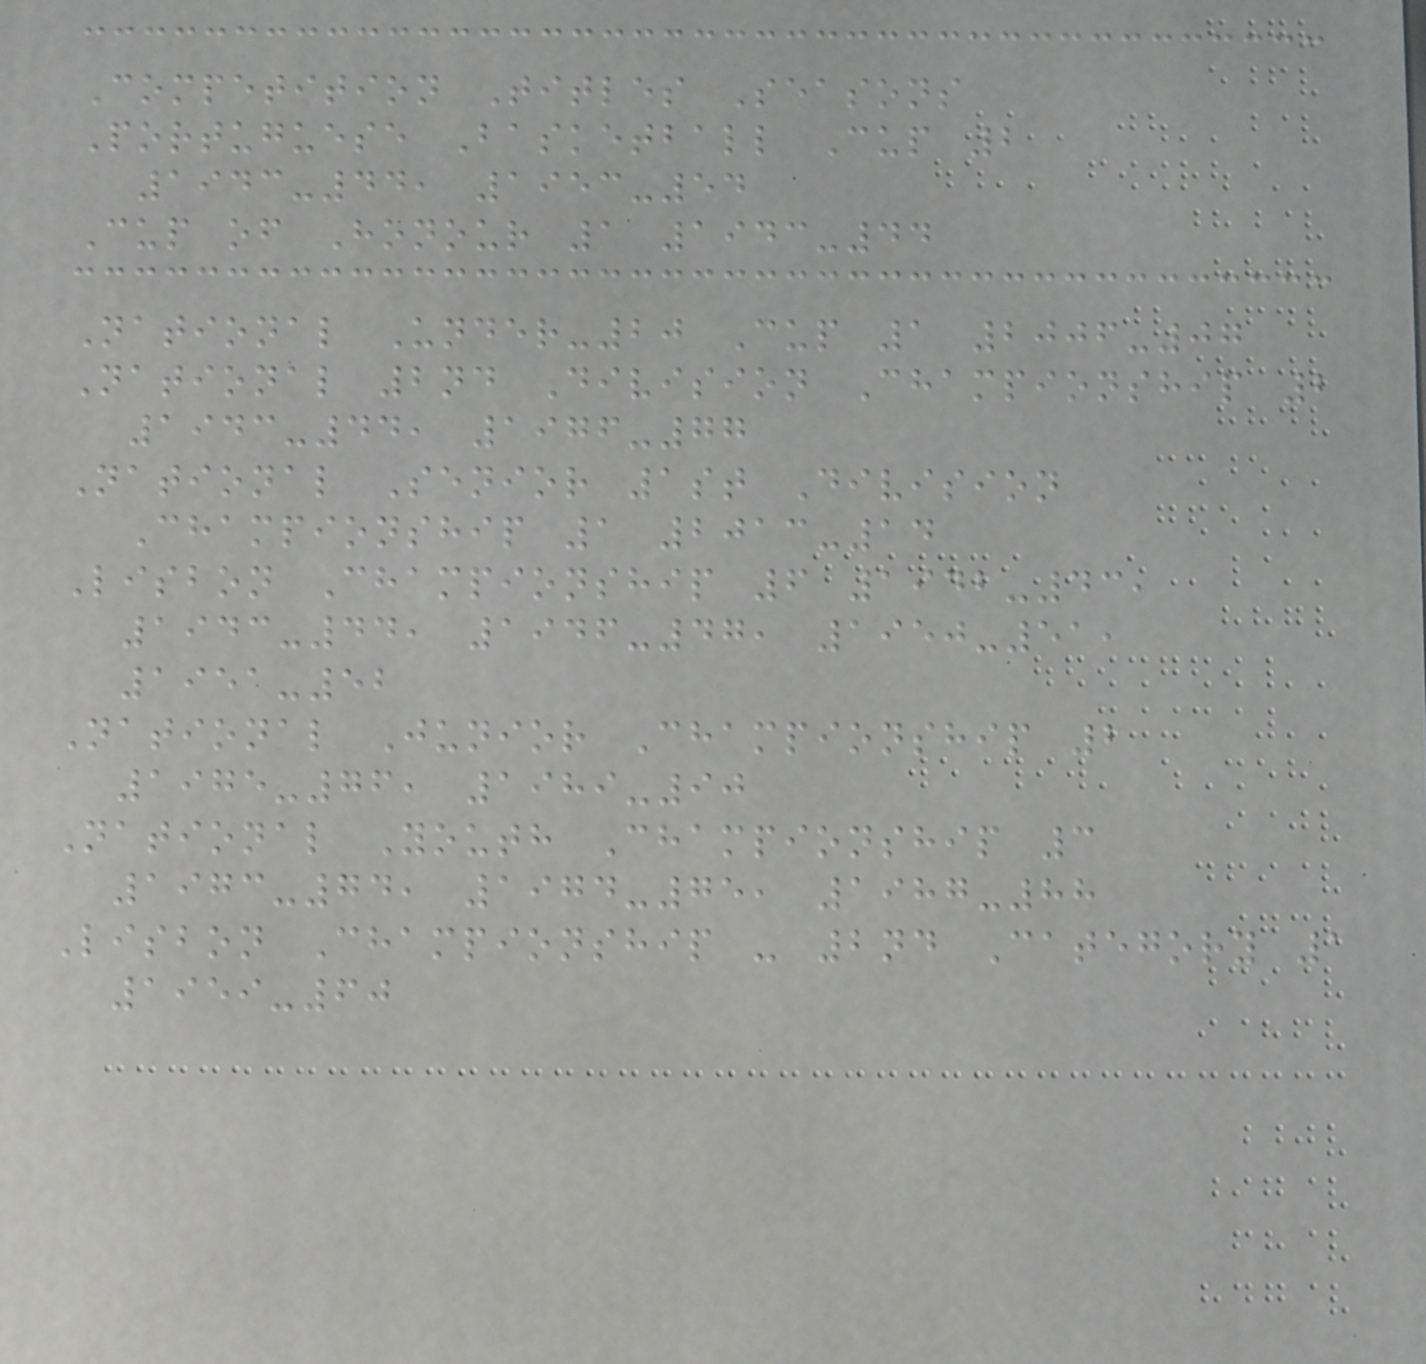Competition Titles Seasons
Portuguese Basketball Cup 2
1943-44, 1953-54
Cup of Honour 1 1943-44
National Under-20 Cup 1 2006-07
National 2nd Division Championship 2
1943-44, 1976-77
National Senior 1st Division
Championship 1 2013-14
Lisbon Championship 6 1942-43,
1943-44, 1946-47, 1950-51,
1951-52
National Junior Championship 2
1975-76, 1989-90
National Youth Championship 3
1973-74, 1974-75, 1987-88
Lisbon Championship - 2nd Category 1
1959-60
